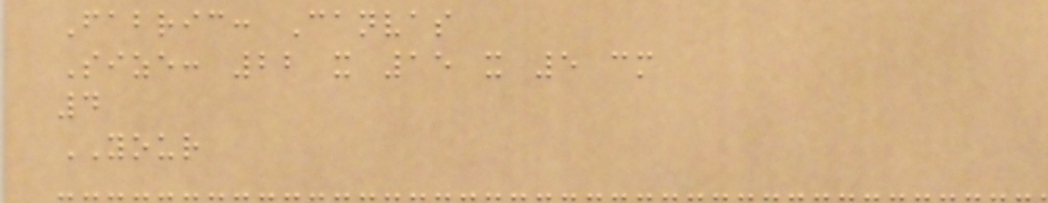Fabric: Canvas
Size: 22 x 15 x 5 cm
4
YOUR
